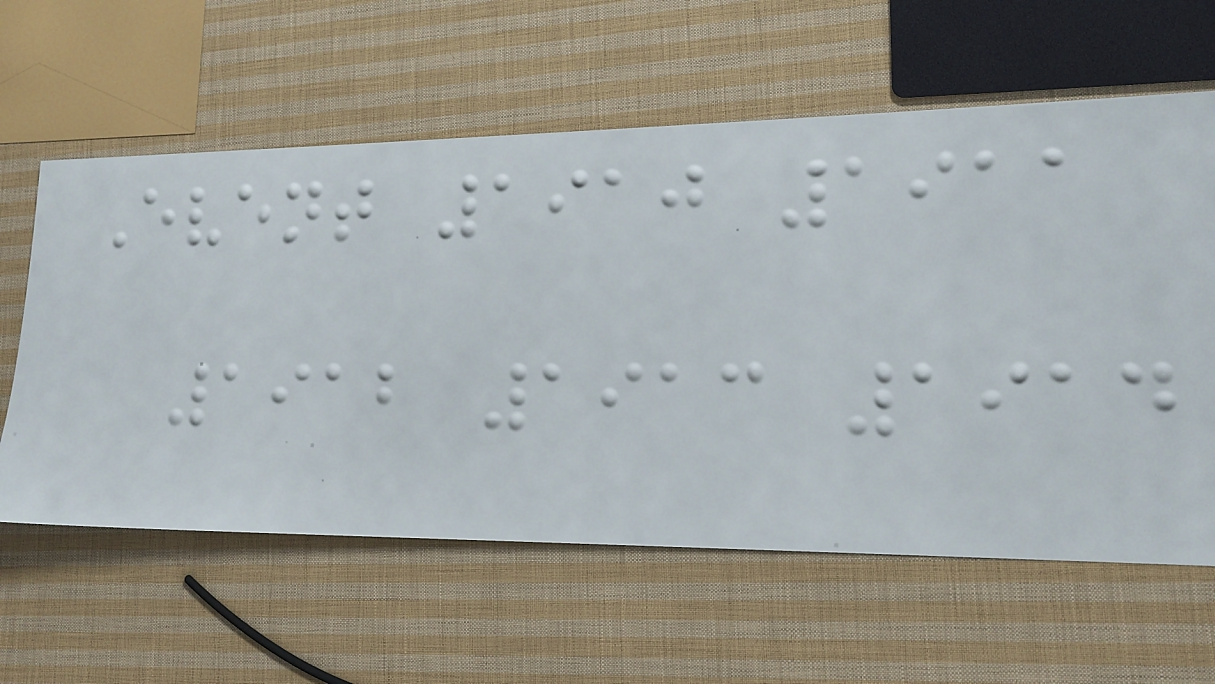Event 1910 1911
1912 1913 1914
